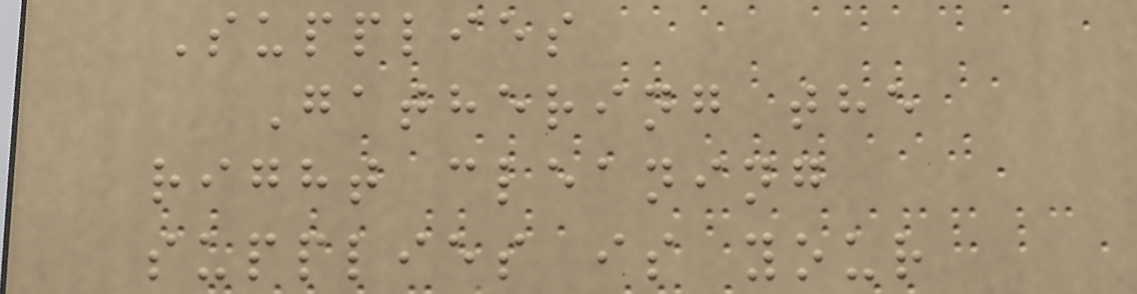Supplies
Gathering the
right cleaning
supplies is your
